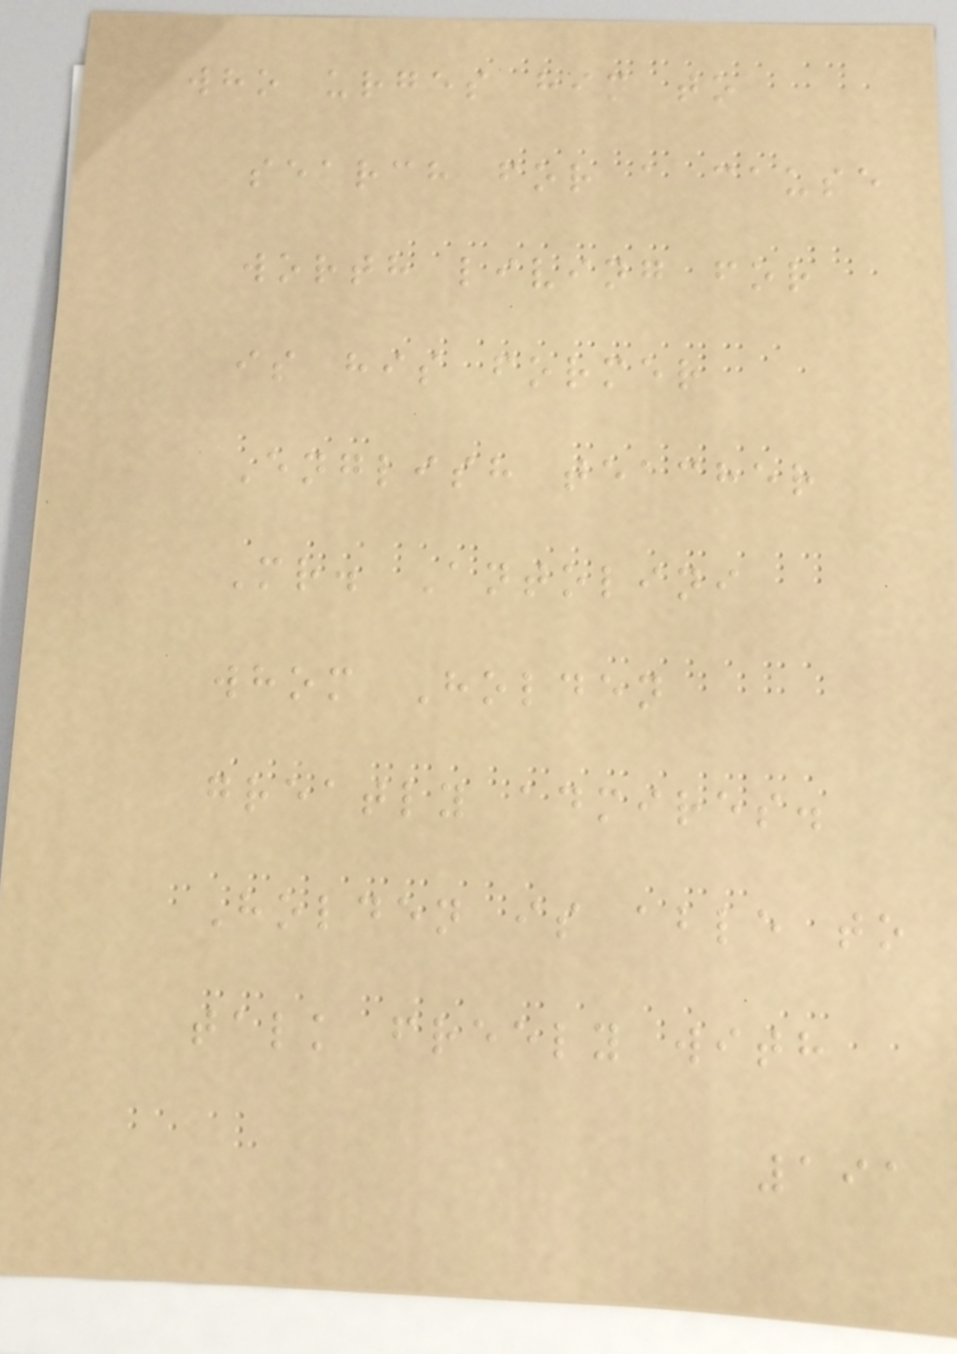who urges him to
search for a cause
worth living for
is his former
English teacher
Mr. Antolini
whom Holden
greatly admires.
Holden is able to
talk freely with
191
